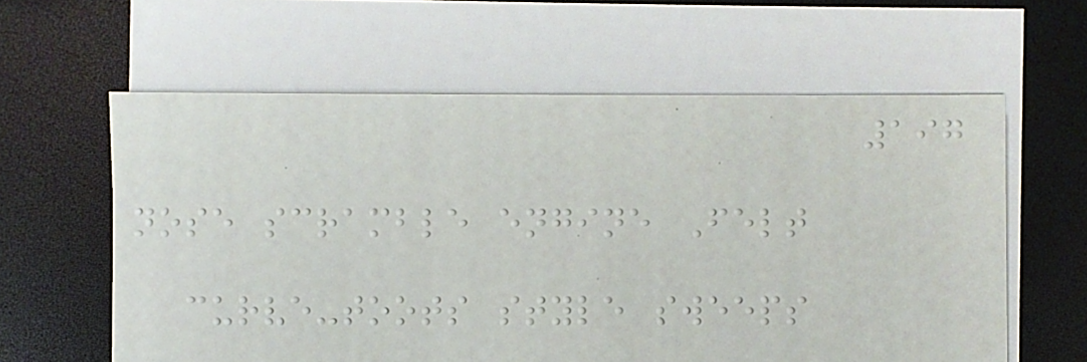197
nose scramble engine Felt
curve-toots style sweeps
